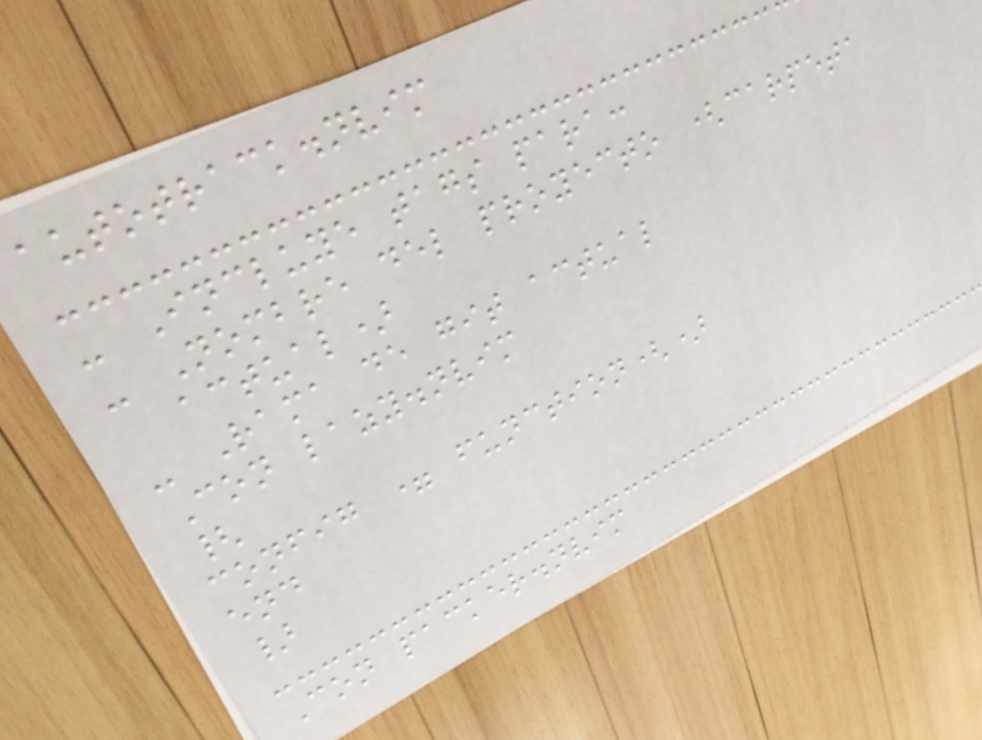autotrack.nvim
- Incluye tags para:
- Nombre del proyecto (carpeta
actual)
- Rama de git actual
Con lazy.nvim
{
config = function()
end
}
Con packer.nvim
